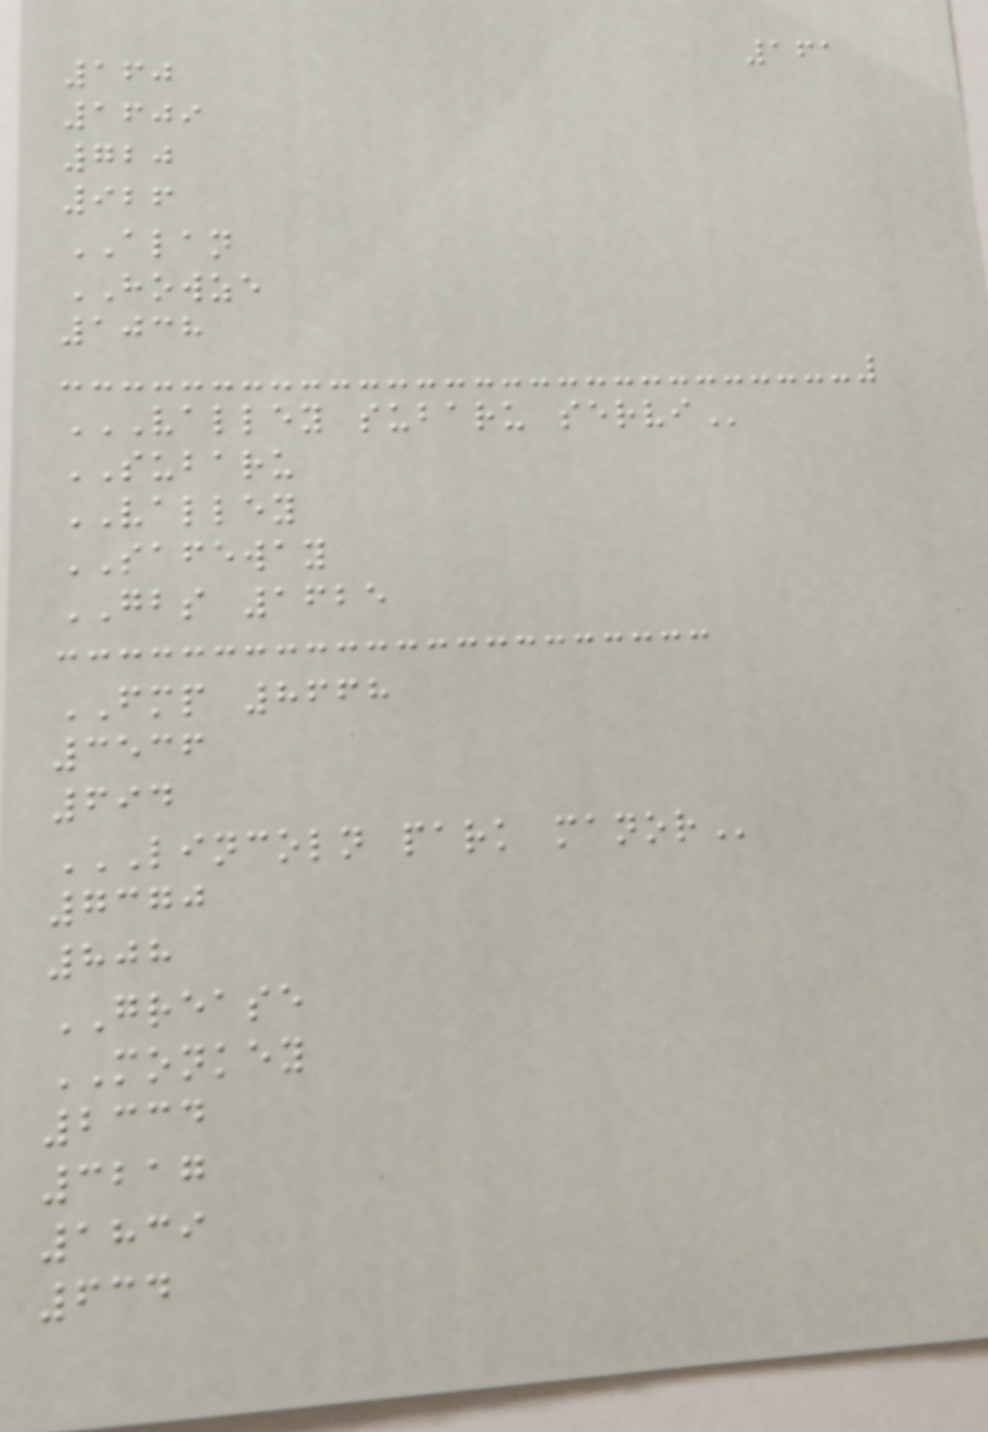161
160
1609
720
926
ALAN
HOWZE
1038
VALLEY SUBARU SERVI
SUBARU
VALLEY
SAFEWAY
GBS 1625
FMP 8668
3536
694
LINCOLN PARK MANOR
7370
808
GREASE
MONKEY
2334
3217
1839
634
